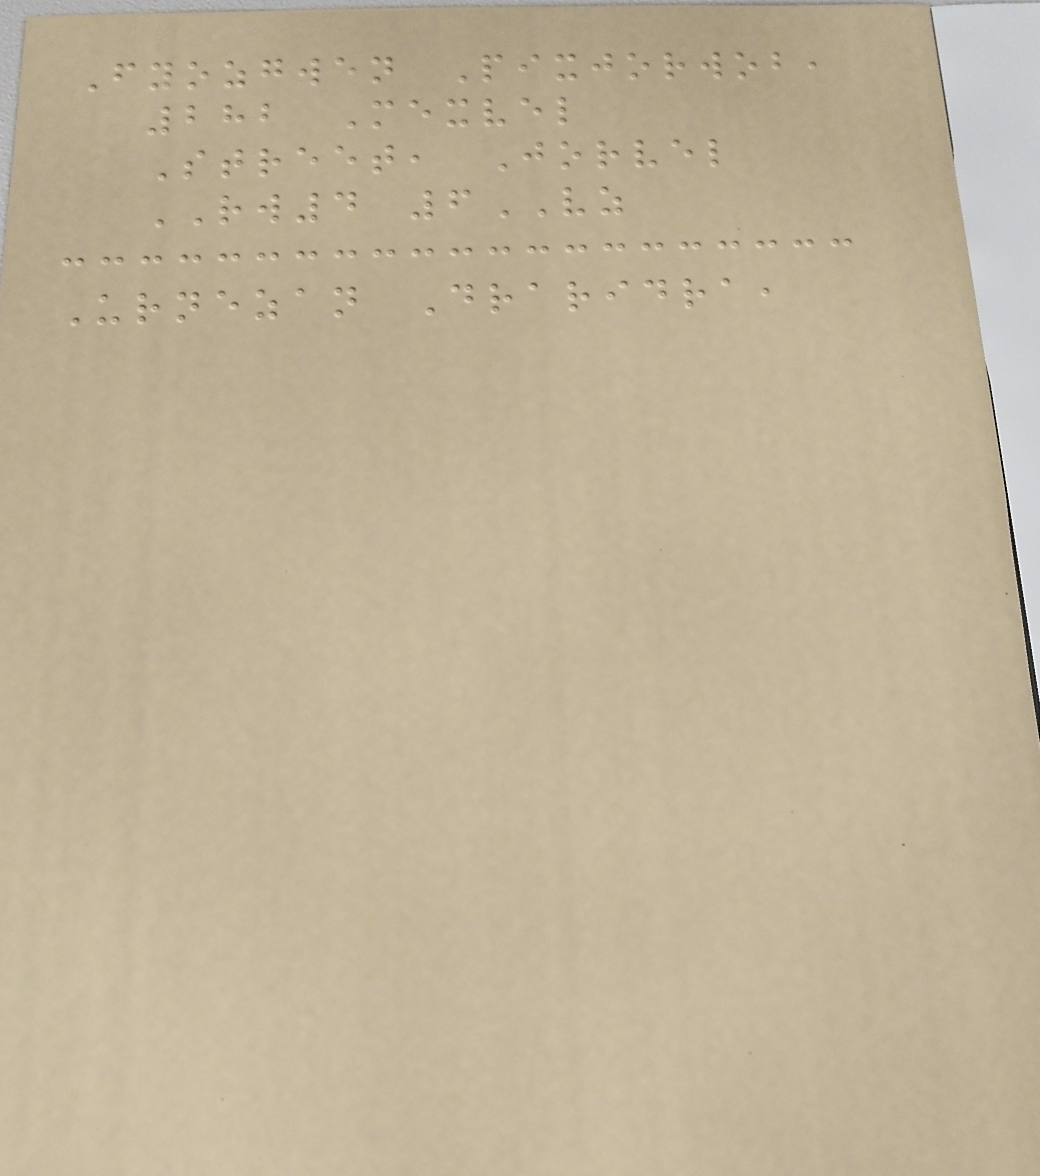Fyozgwen Pixjorwob,
282 Mexvel
Street, Jorvel
RW4 6VZ
Urnezan Draridra,
